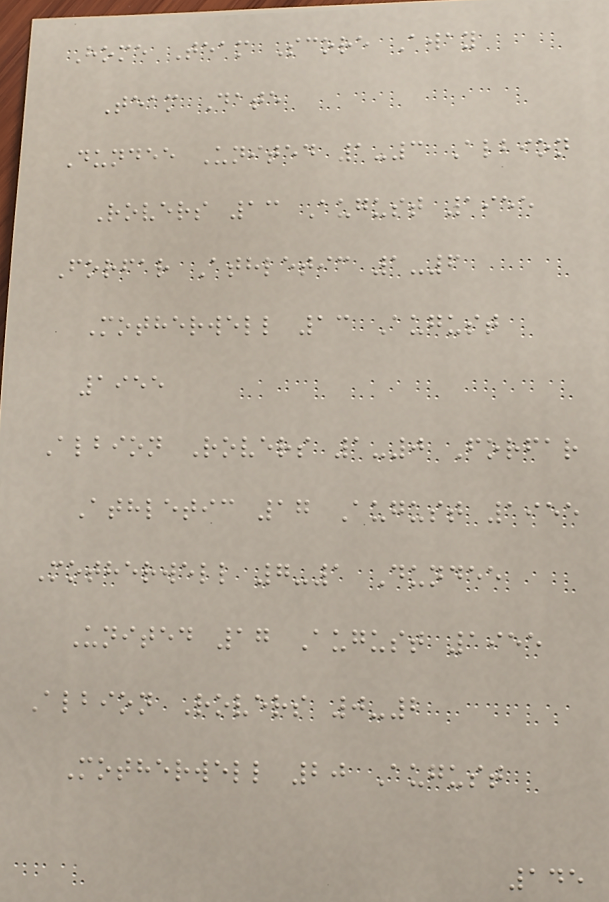Home Team Score Away
Team Date
Dundee United 1-3 Albion
Rovers 13 August 1955
Forfar Athletic 1-6
Motherwell 13 August
1955
Albion Rovers 1-0 Forfar
Athletic 17 August 1955
Motherwell 7-1 Dundee
United 17 August 1955
Albion Rovers 0-2
Motherwell 20 August
145
